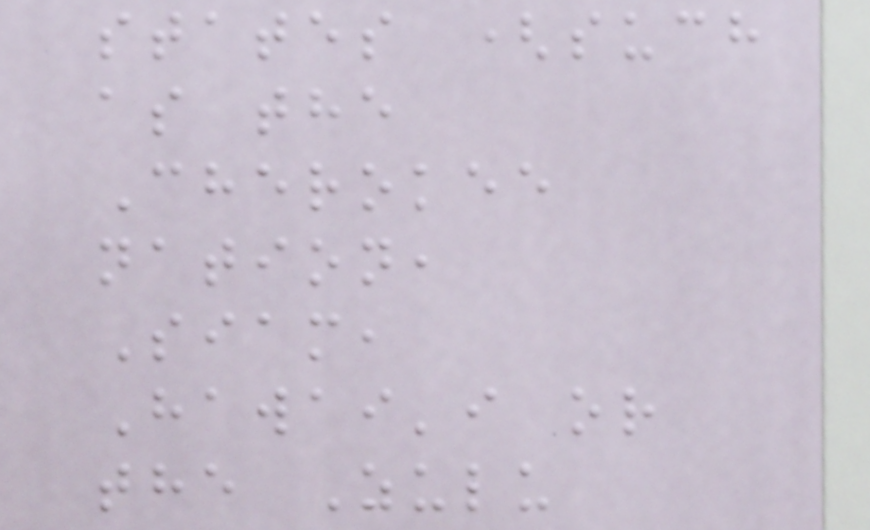states (such
as the
Cherokee
nation,
Siam,
Hawai'i or
the Zulu
